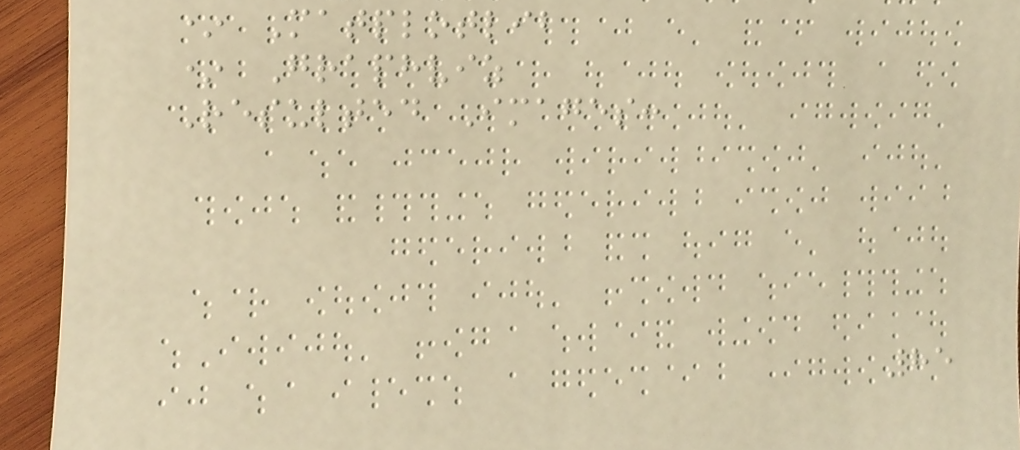* Matplotlib
* Graphviz
Resulted Images:
85
